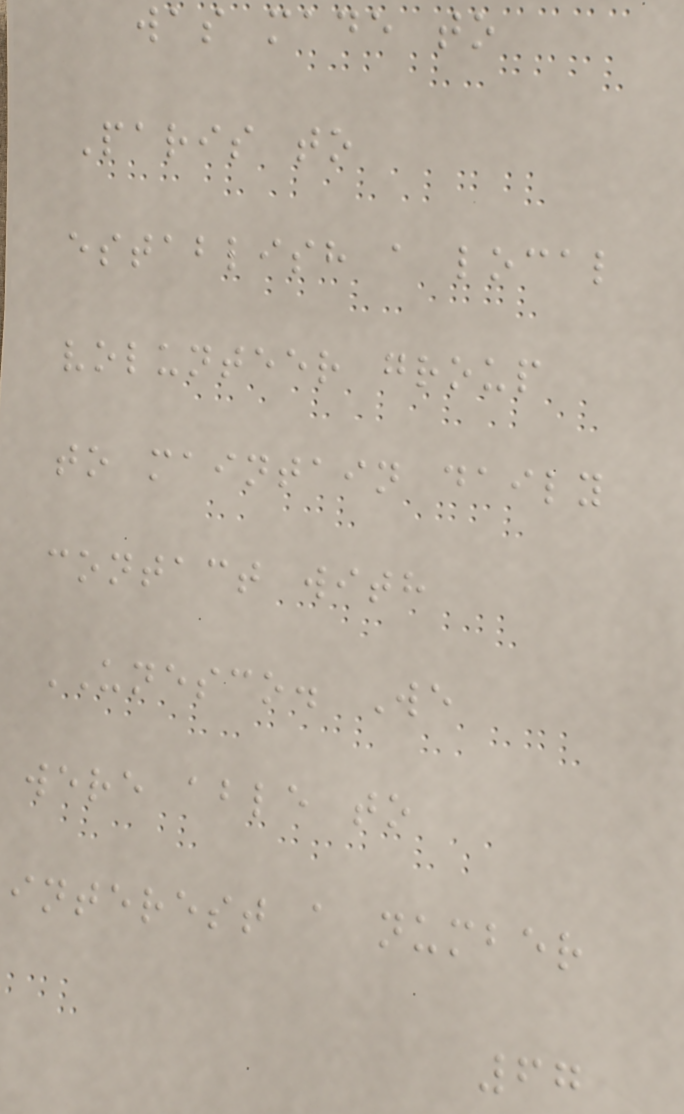was made to
Paris to
establish a local
volunteer group
to maintain daily
contact with
UNESCO. We
were able to
interest a number
67
